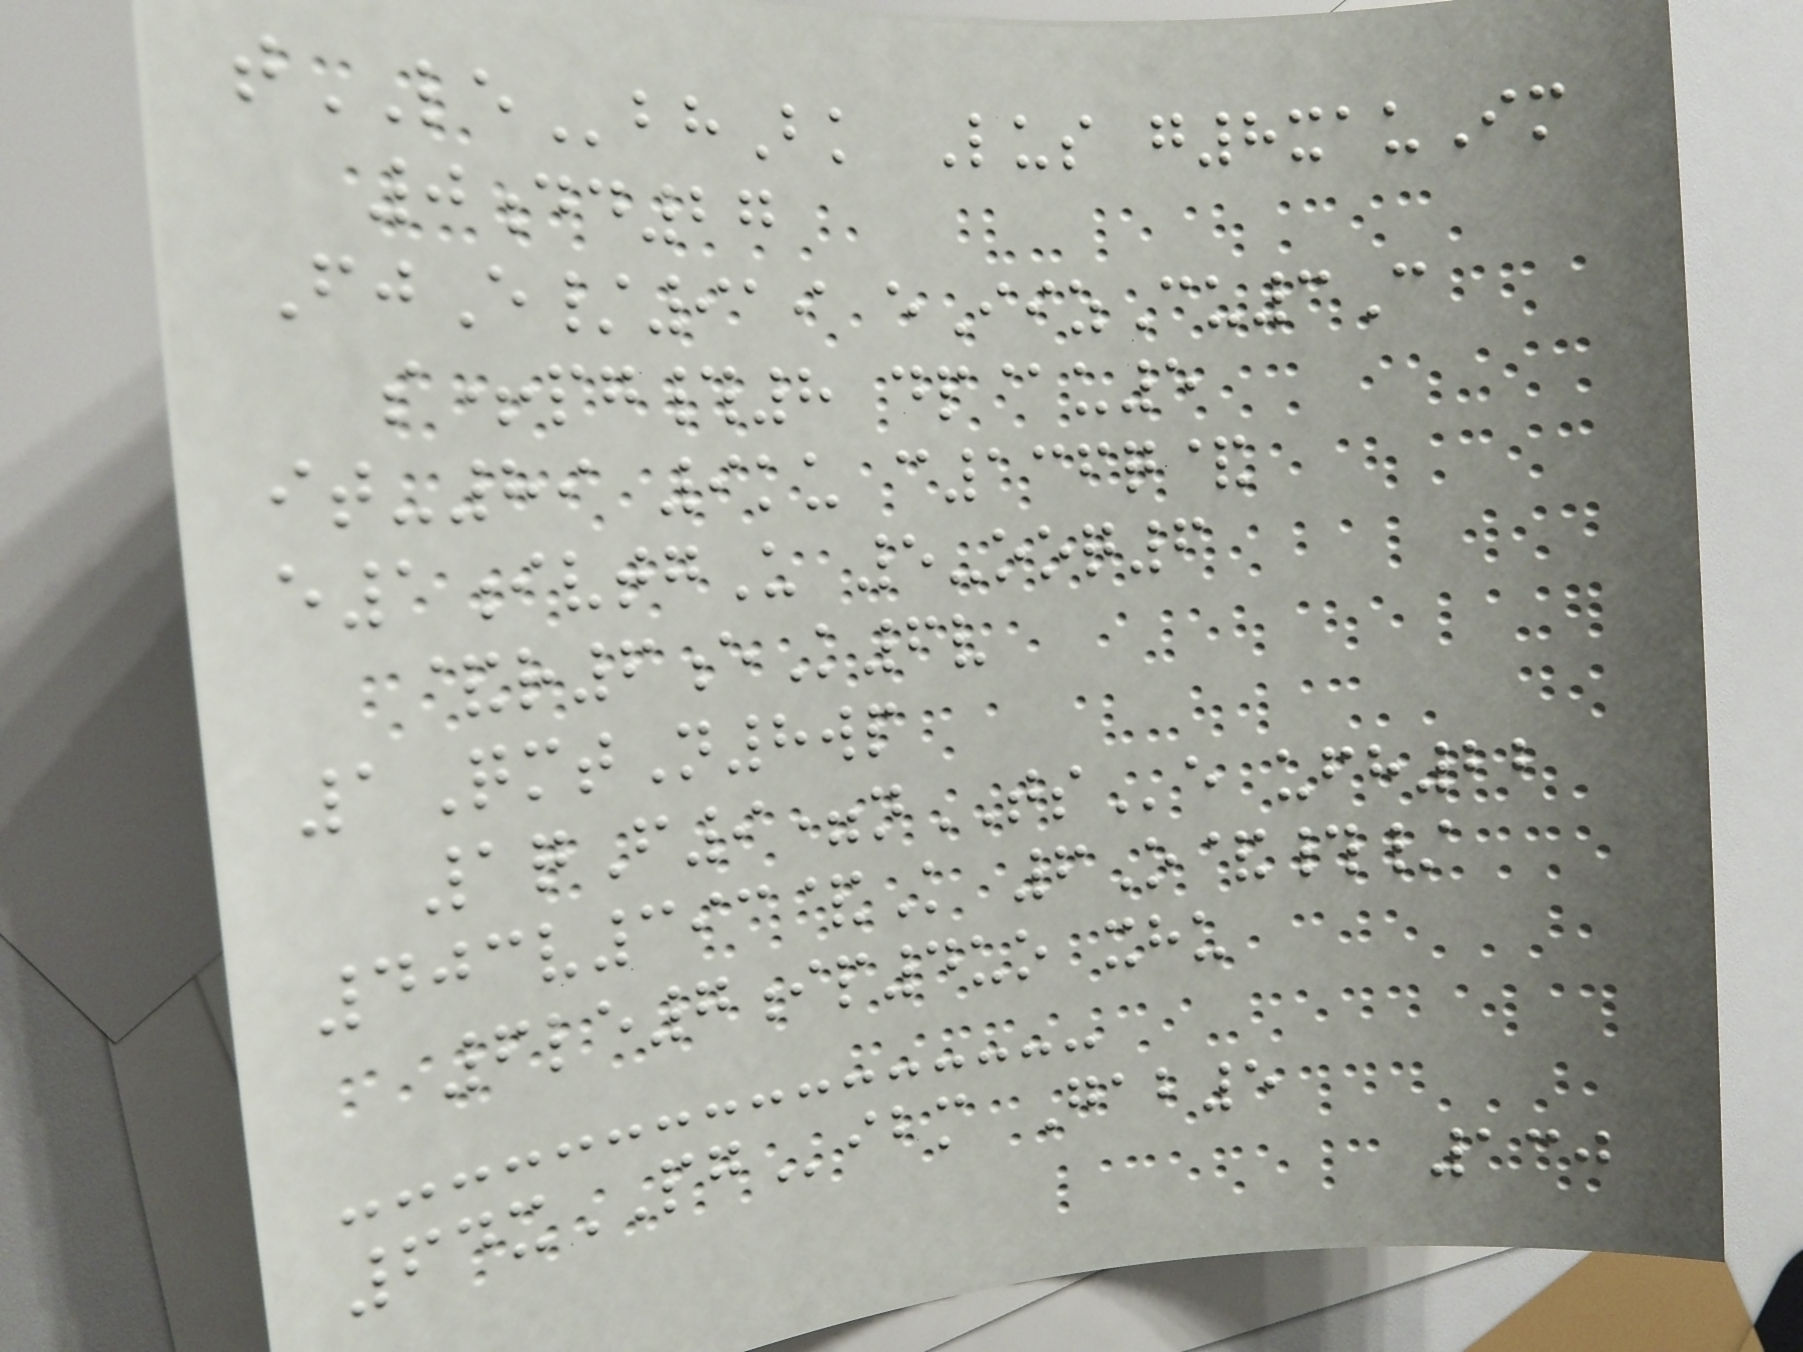tLEbhBk Lus g8xauIm
0dd27
FjE/919 eIizCu3C
s+pg#8 dp@u5
it-89 9ku c136q&
e1ivtgU 5-ooq6
&r6eK6v
1QmtN8wp
1qF9=nTSe ufh22
403v393&K 6O&#/
6le7ip4uo xhu
64xPGibm Gab5
130
